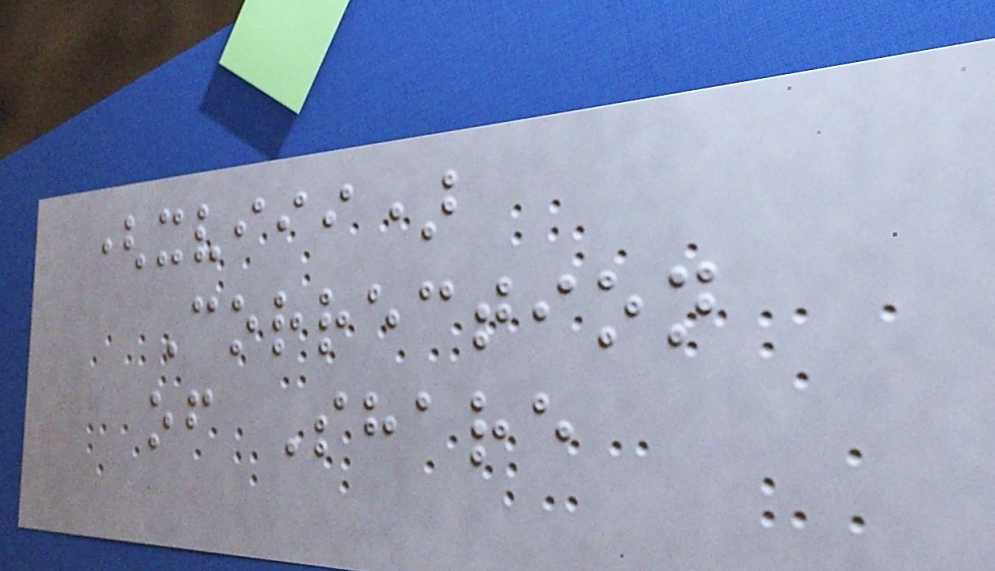(xviii)
Correction
of Share
